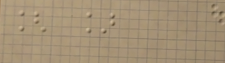[ ]
